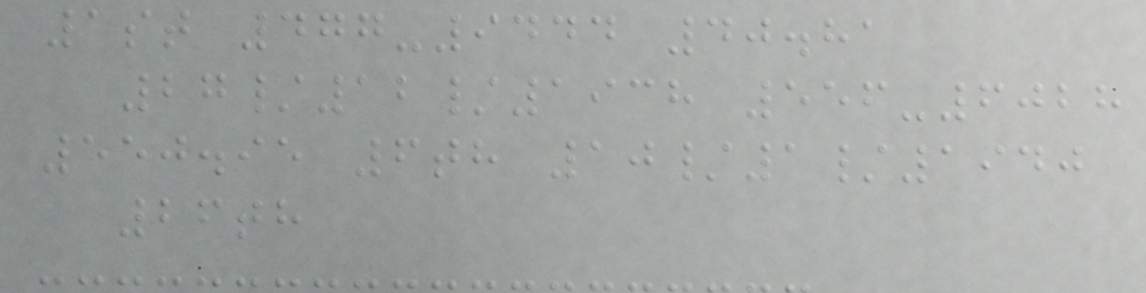1st 477-9444 40.81
27/12/1938 556-6028
550.95 6th 10/1/1940
26th
